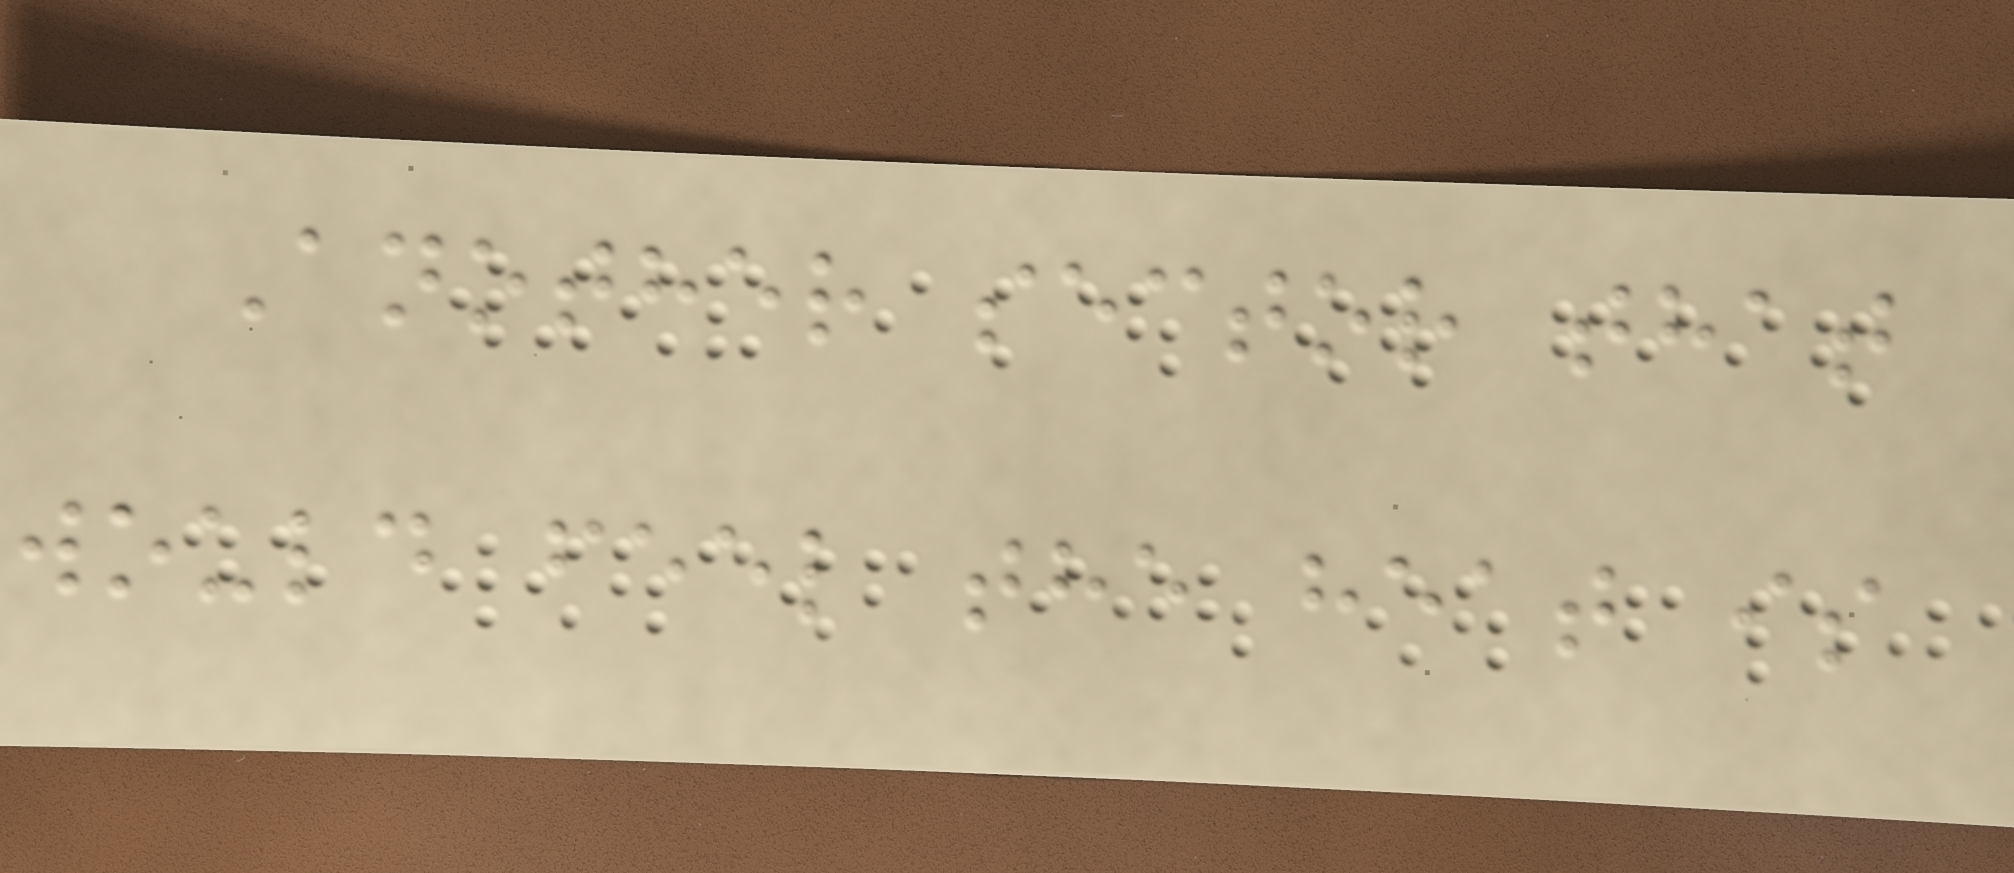Another sector that
would feel the heat is
